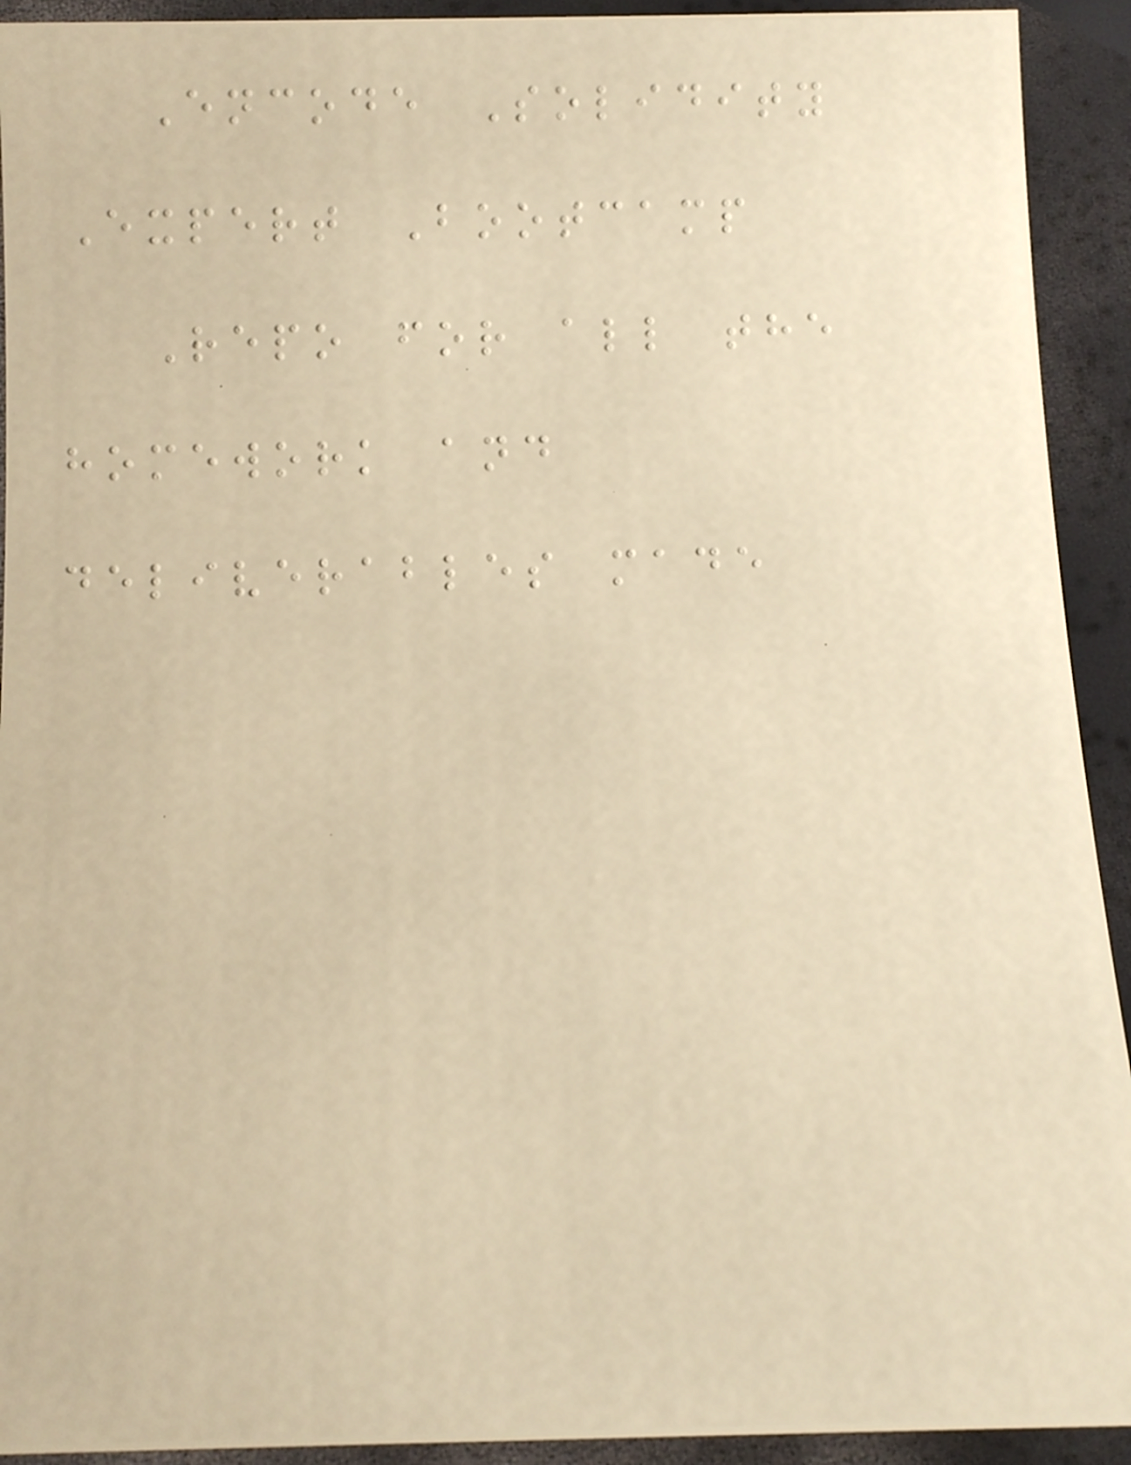Encode Solidity
Expert Bootcamp
Repo for all the
homework and
deliverables made
